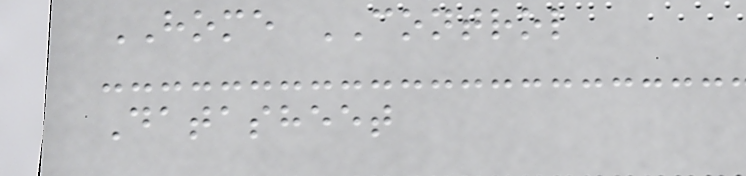HOME CONTROL
Datasheet
